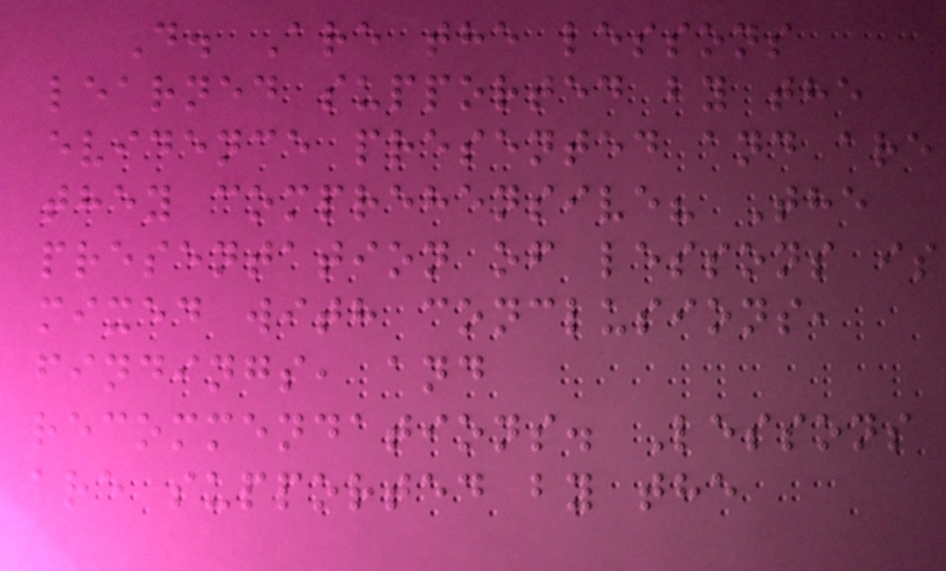D. Are the lessons
learned supported by the
evidence presented and are
they comprehensive? The
presentation of lessons is
mixed with conclusions,
findings, and
recommendations. Lessons
are supported by the
